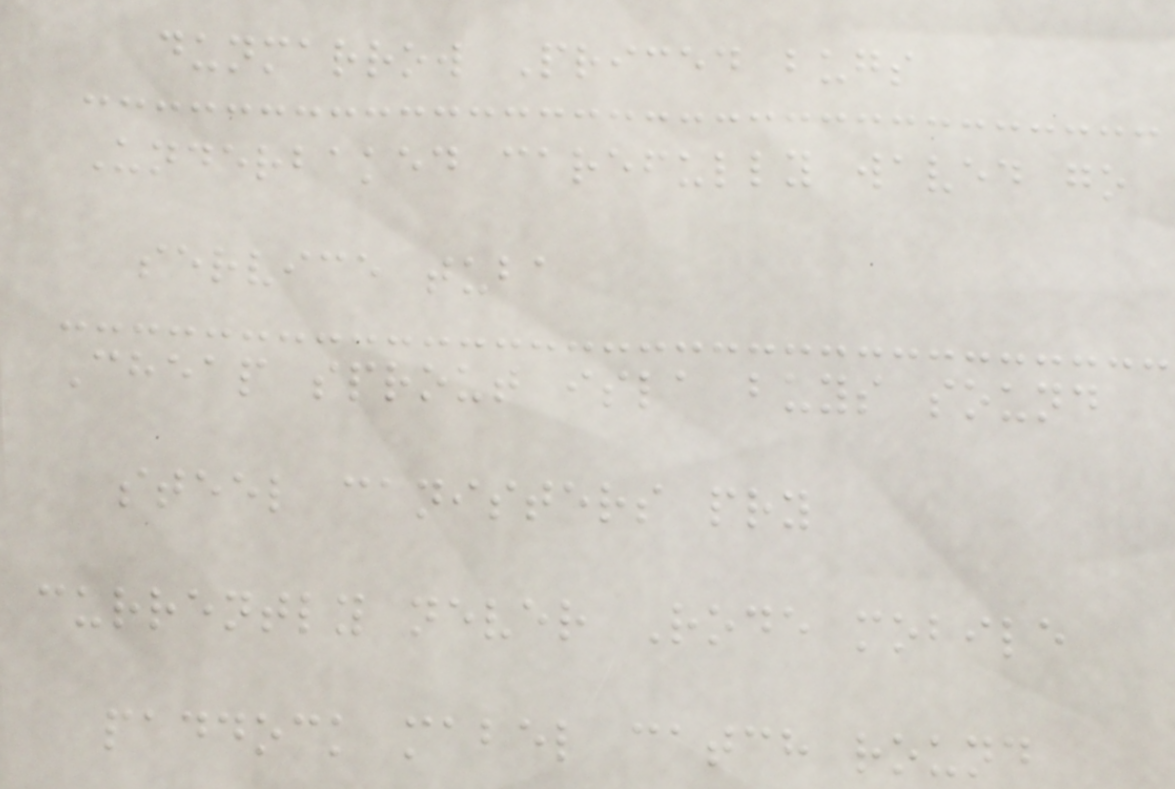dunmarrow Priced bugs
Underbaked carefully waved go
service tuba
Cheap sprout isla buys sound
steel canisters pry
currently never Rode mobile
paddock mabel catch round
